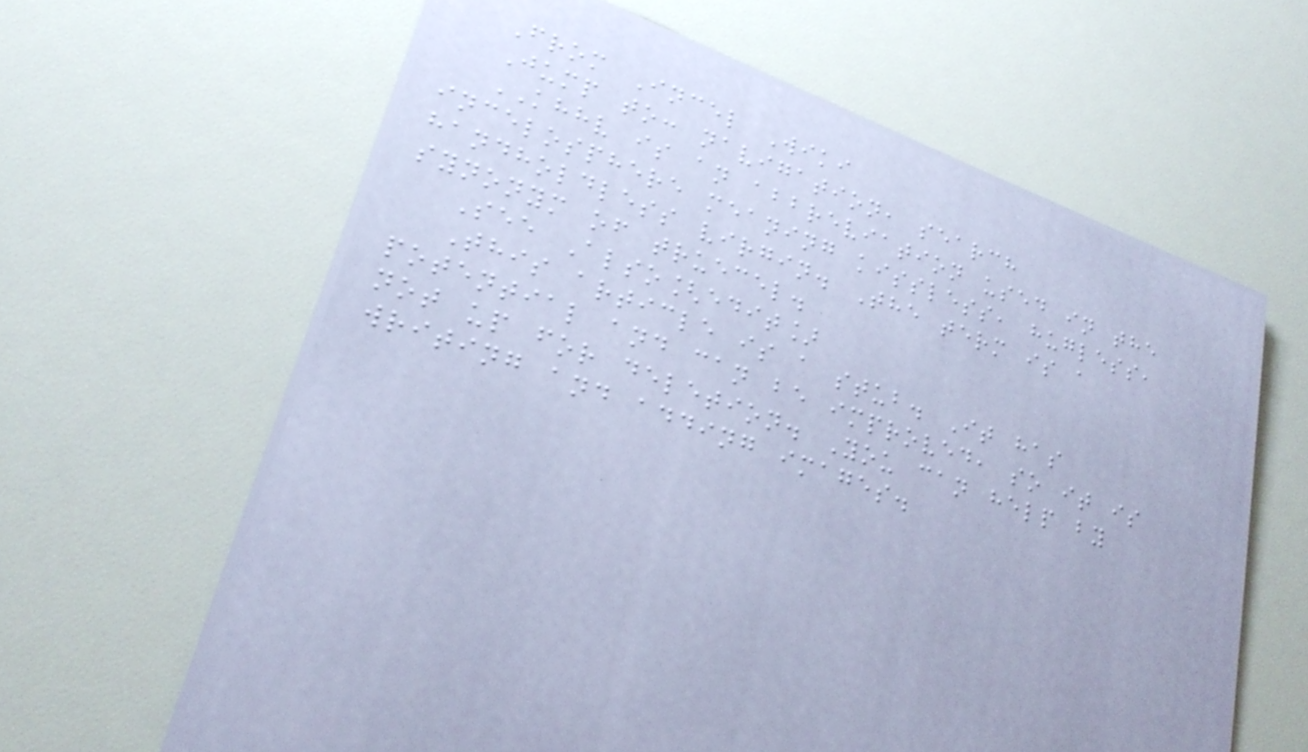From Incel Wiki
Jump to: navigation, search
KHHV is an abbreviation used in the
incelosphere meaning kissless, hugless,
handholdless virgin. The term is a
synonym of truecel.
See Also[edit]
This article is a stub. It has
potential and can be improved, so it is
not up for deletion. You can help by
writing and adding images.
